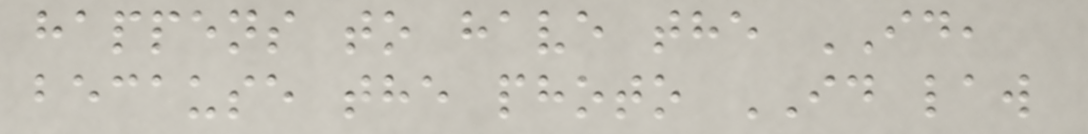happens to have the ID,
because the photo ID law
